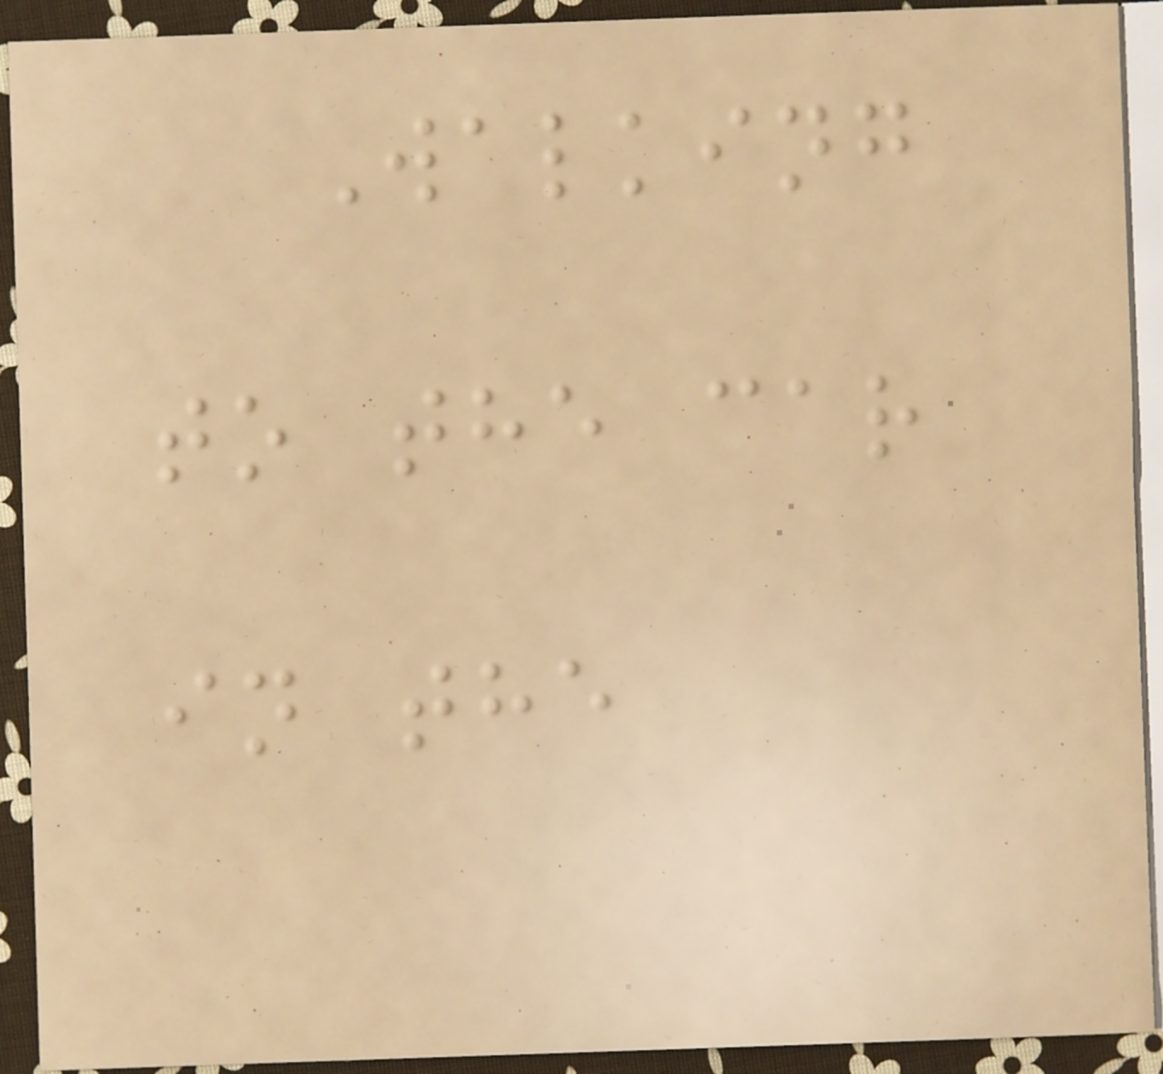Walking
to the car
in the
